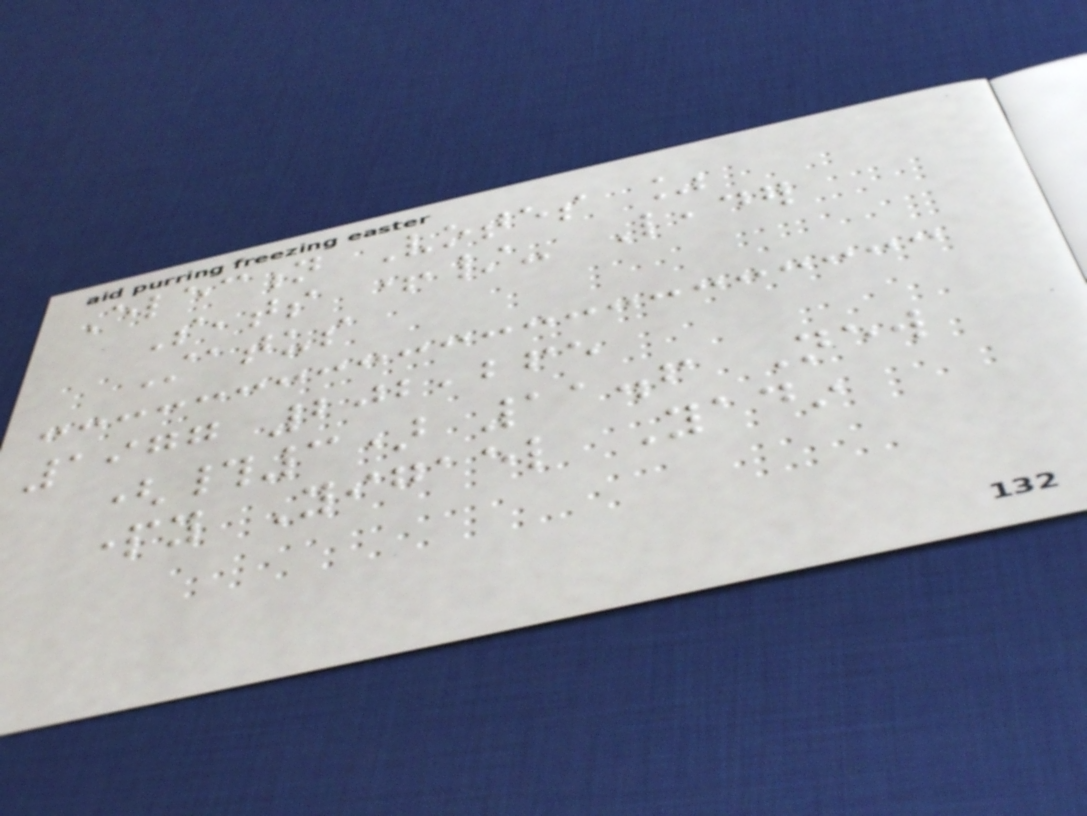Election Votes %
Seats +/- Leader
Status
1977 202,265
(#3) 11.6 New
party Yigael Yadin
